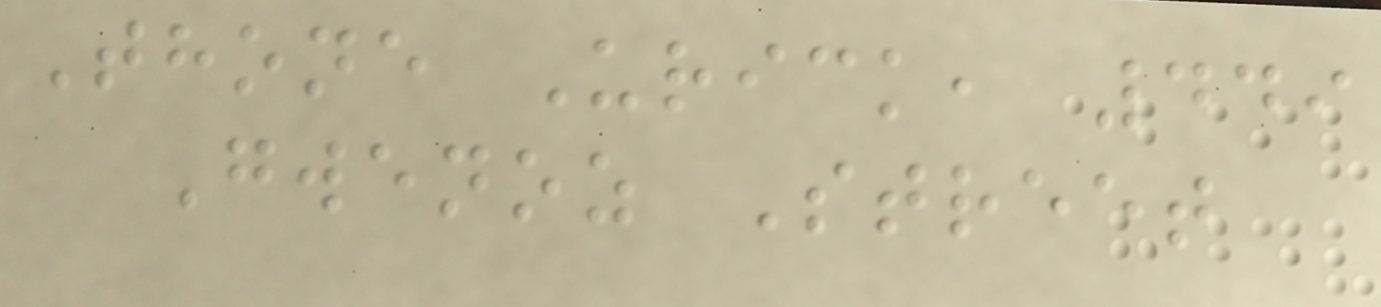Thone Urick, 449
Gwenoz Street
